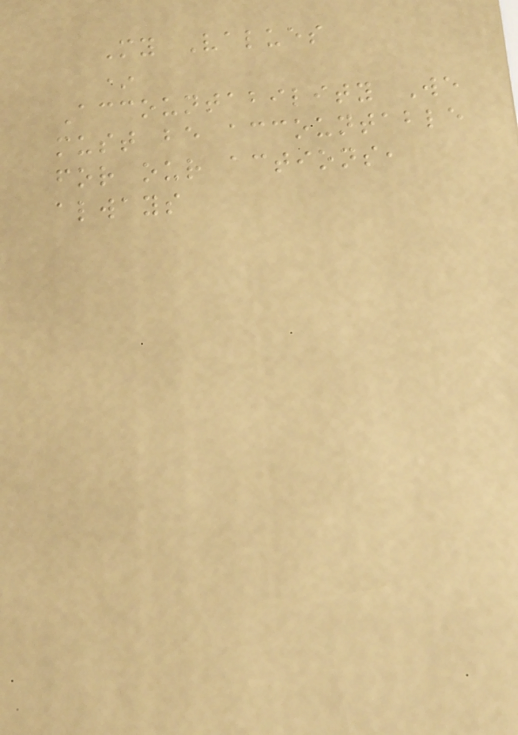My Values
*
Accountability We
must be accountable
for our actions,
always
